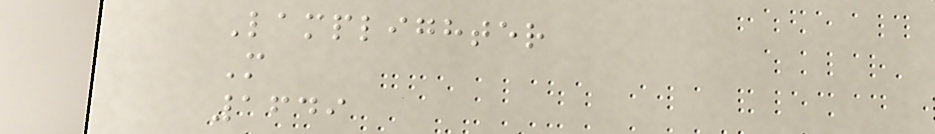Lamplighter
M
1649
